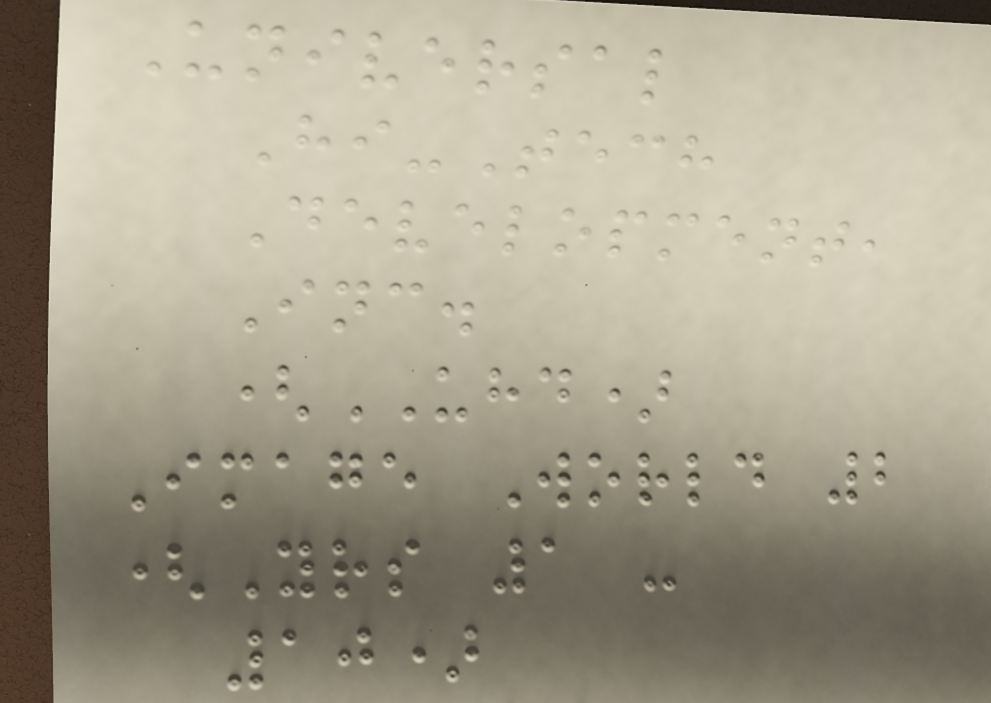Universal
Hi-Tech
Development,
Inc.
(UHD)
Image World 2
(Yrs 1 -
10)
